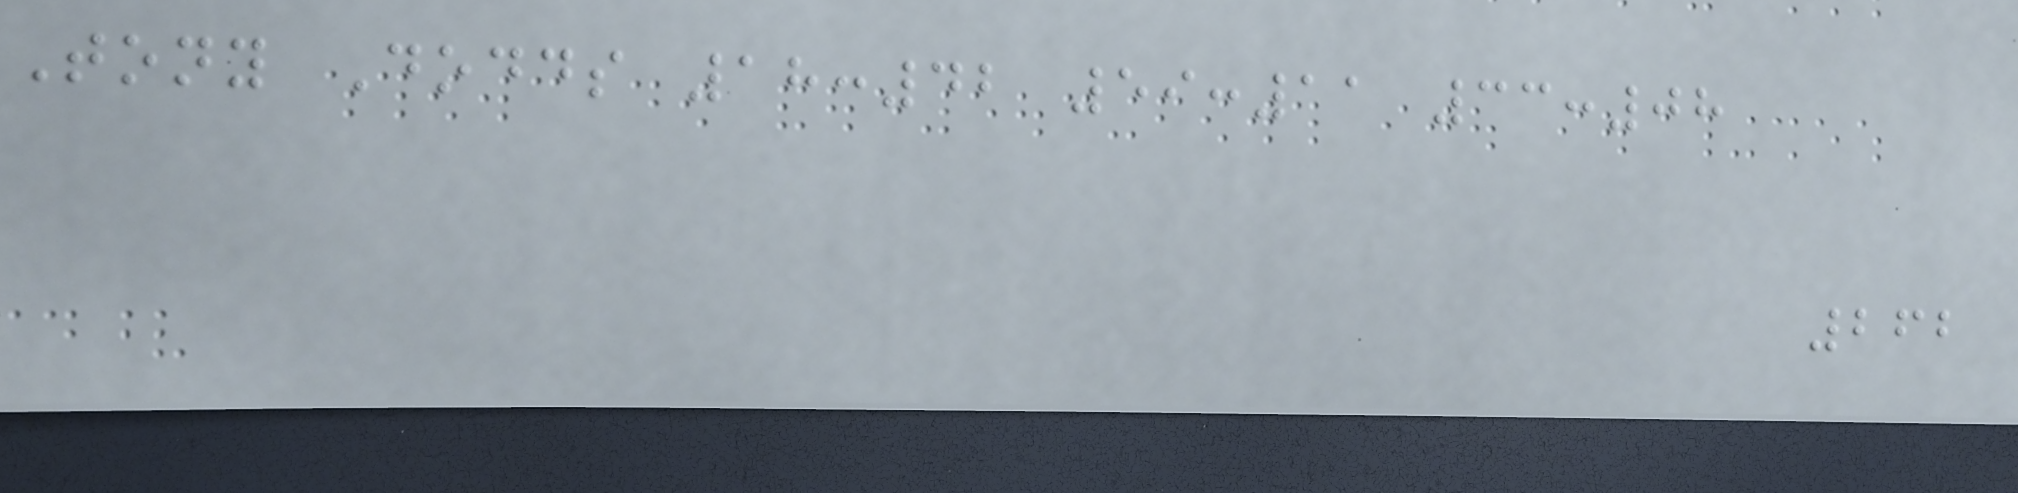Tony Dodds 18:42 59:11 33:08
262
